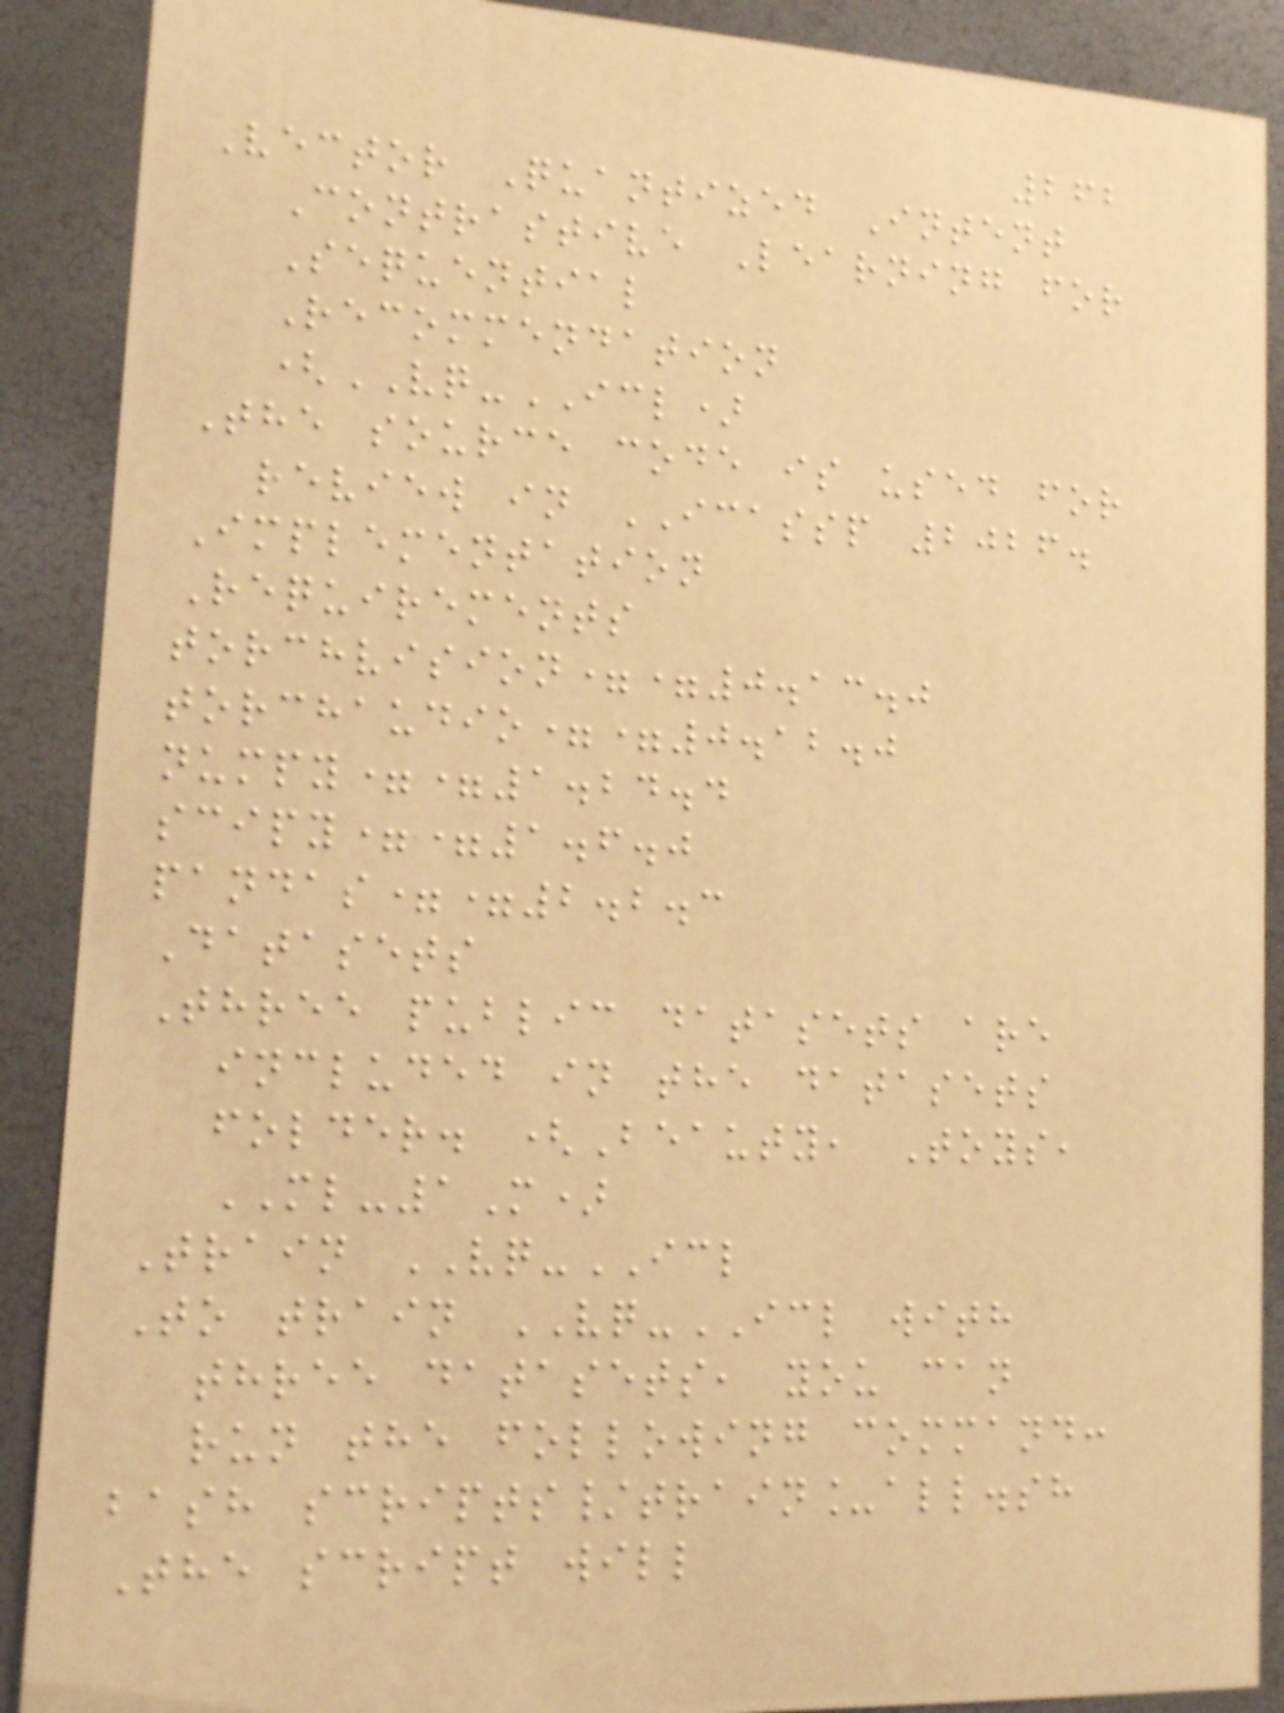262
Vector Quantized Intent
Contrastive Learning for
Sequential
Recommendation
(VQ-ICL)
The source code is used for
review in ICASSP 2026.
Implementation
Requirements
torchvision==0.13.0
torchaudio==0.12.0
numpy==1.24.4
scipy==1.6.0
pandas==2.2.3
Datasets
Three public datasets are
included in the datasets
folder. (Beauty, Toys,
ML-1M)
Train VQ-ICL
To train VQ-ICL with
three datasets, you can
run the following command:
bash scripts/train_all.sh
The script will
